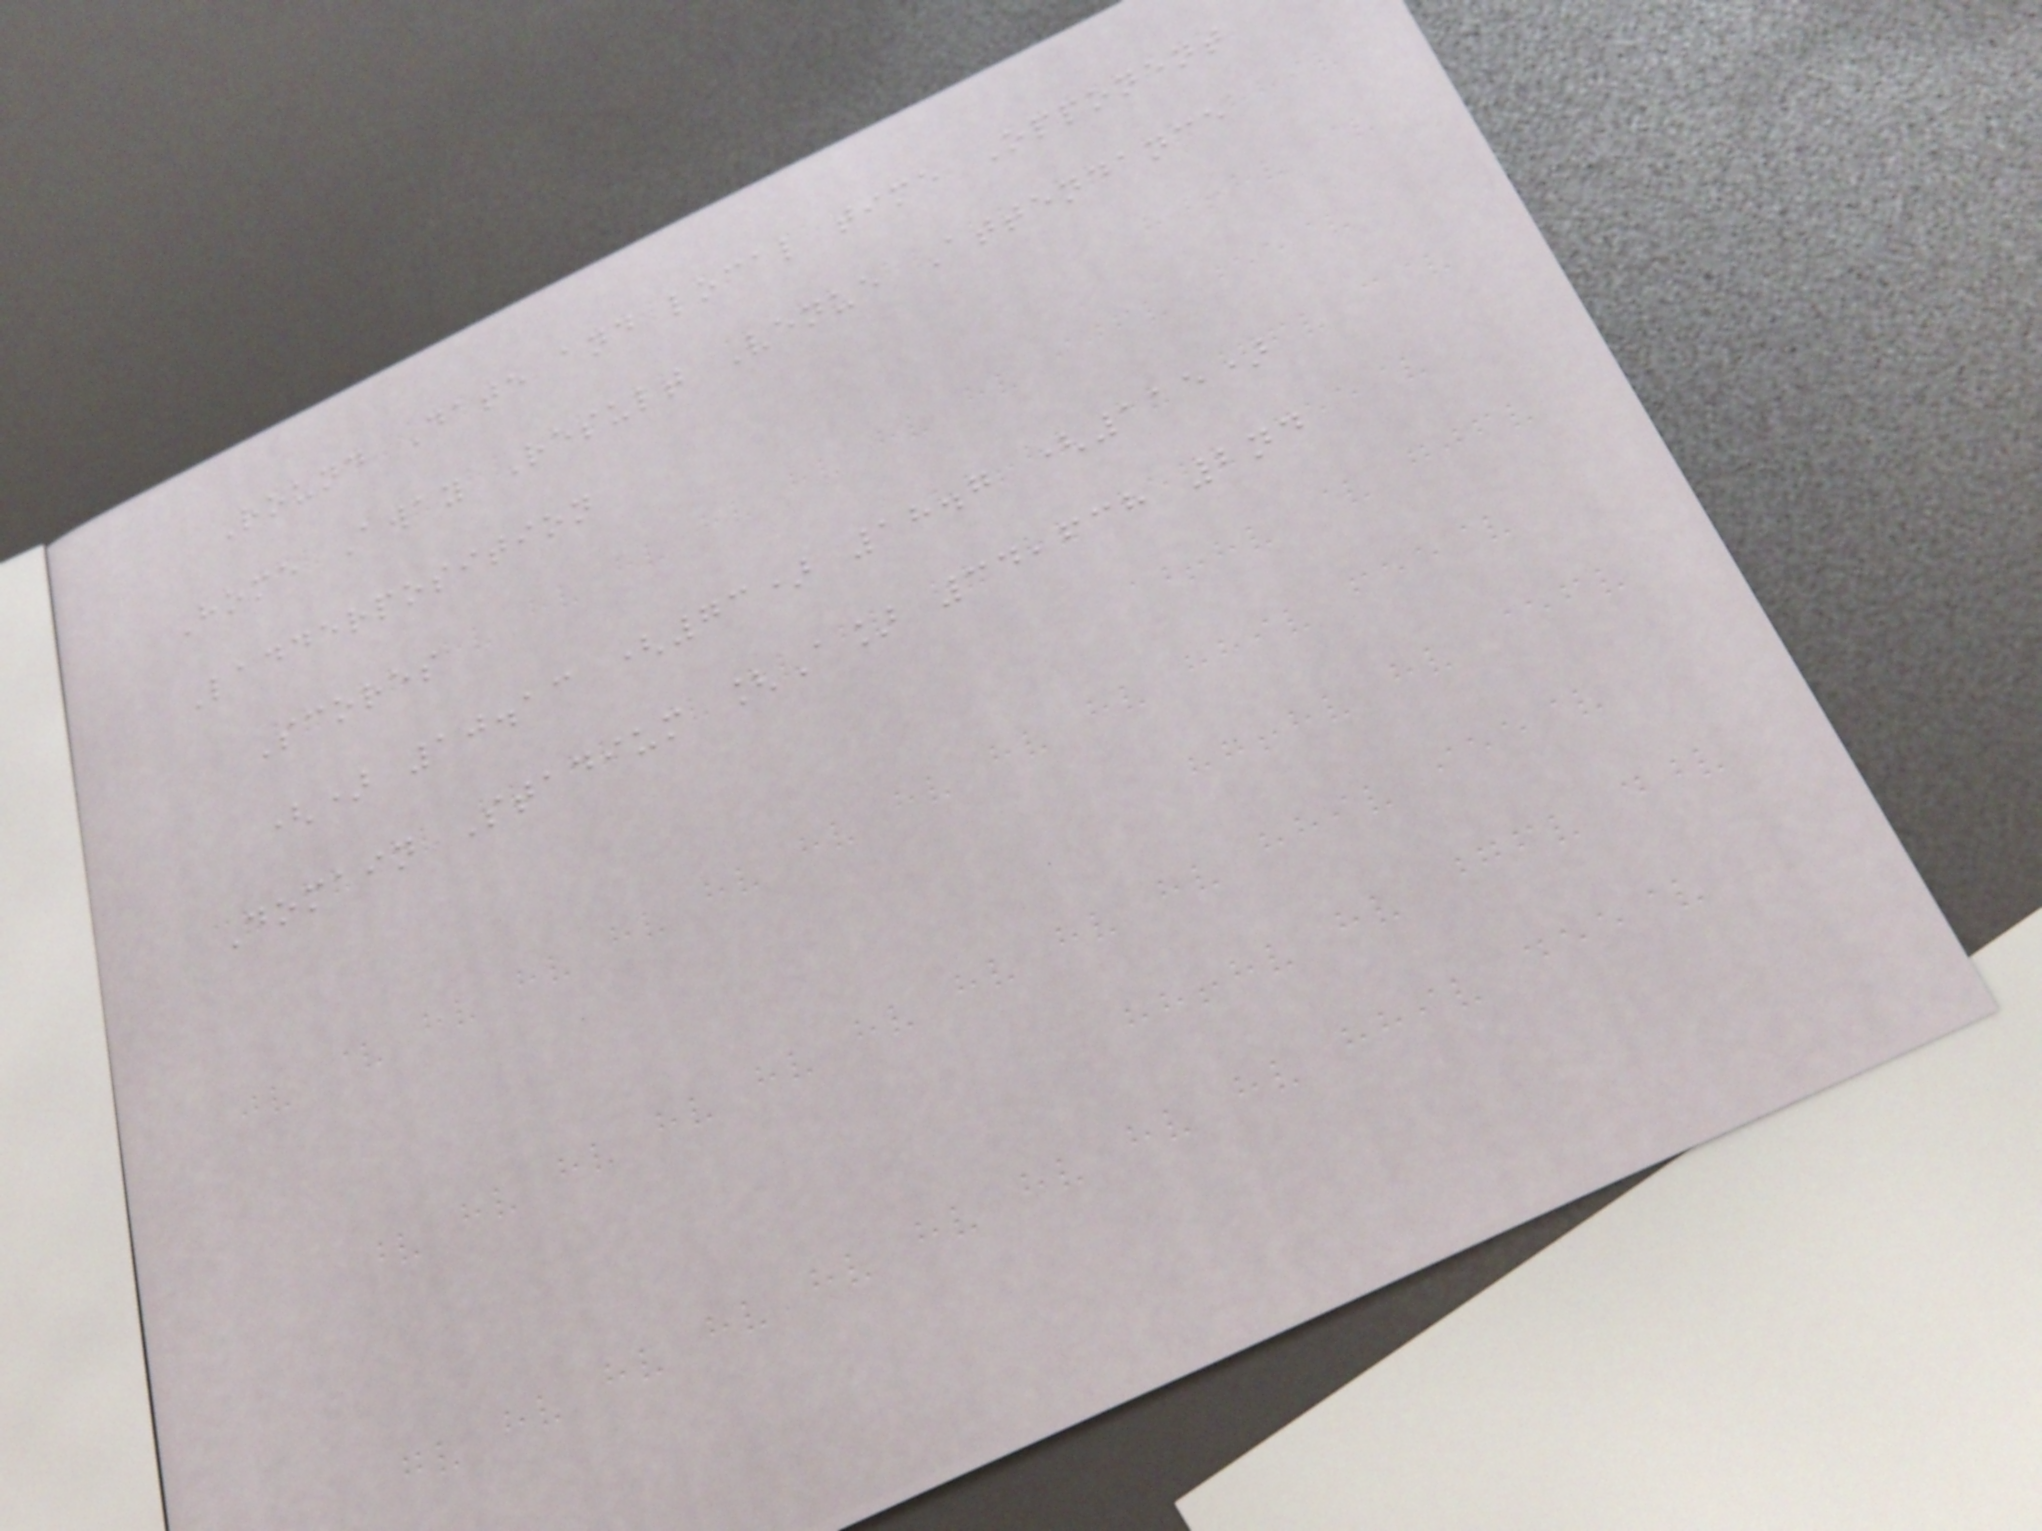Round Date and local time Opponent
Home Away Result Venue Attendance
Ladderposition
Scores
() 10.13 (73) 18.7 (115)
Domain Stadium [A] 34,638 2nd
